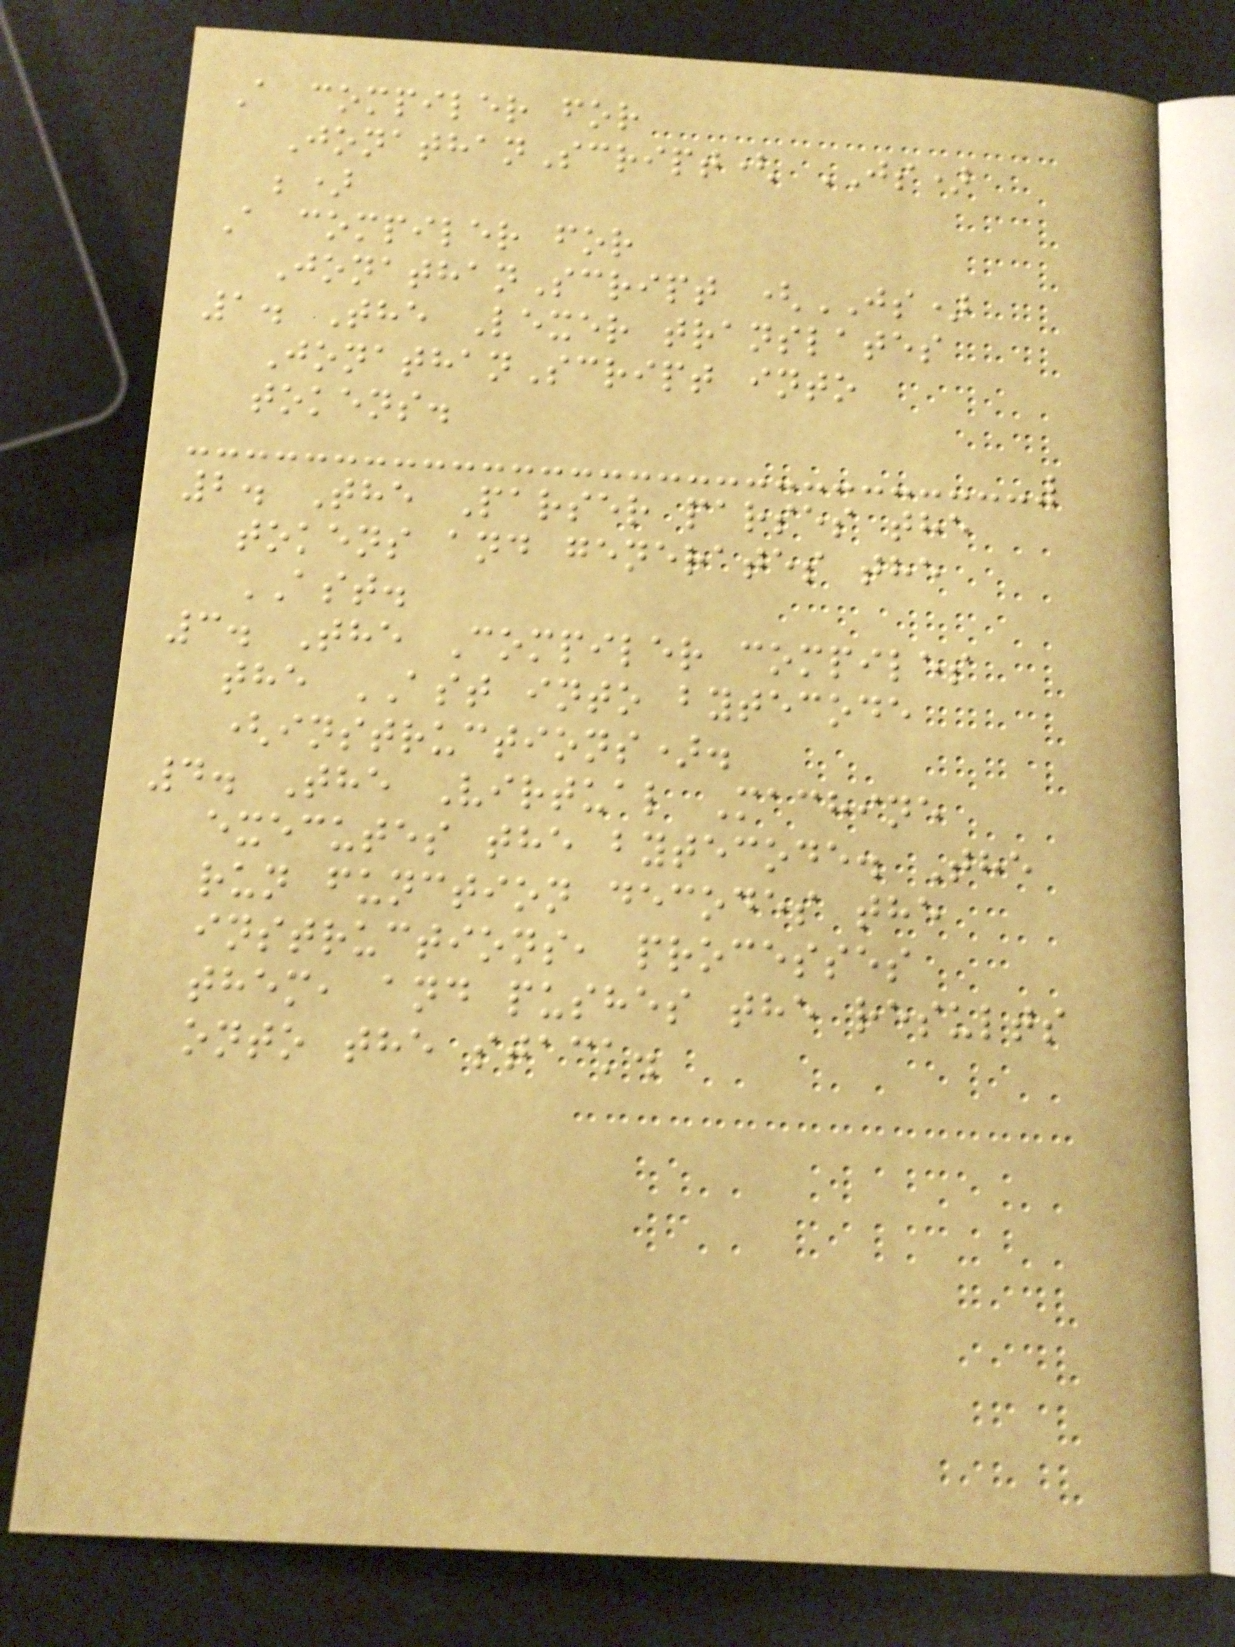A compiler for
JonathanScript( JS)
;)
A compiler for
JonathanScript (JS)
1. The Lexer translates
JonathanScript into
tokens.
2. The Parser parses the
tokens and generates the
AST.
3. The Compiler compiles
the AST into bytecode
(instructions).
4. The Virtual Machine
executes the bytecode. The
run function decodes the
instructions, processes
them, and pushes the results
onto the stack.
